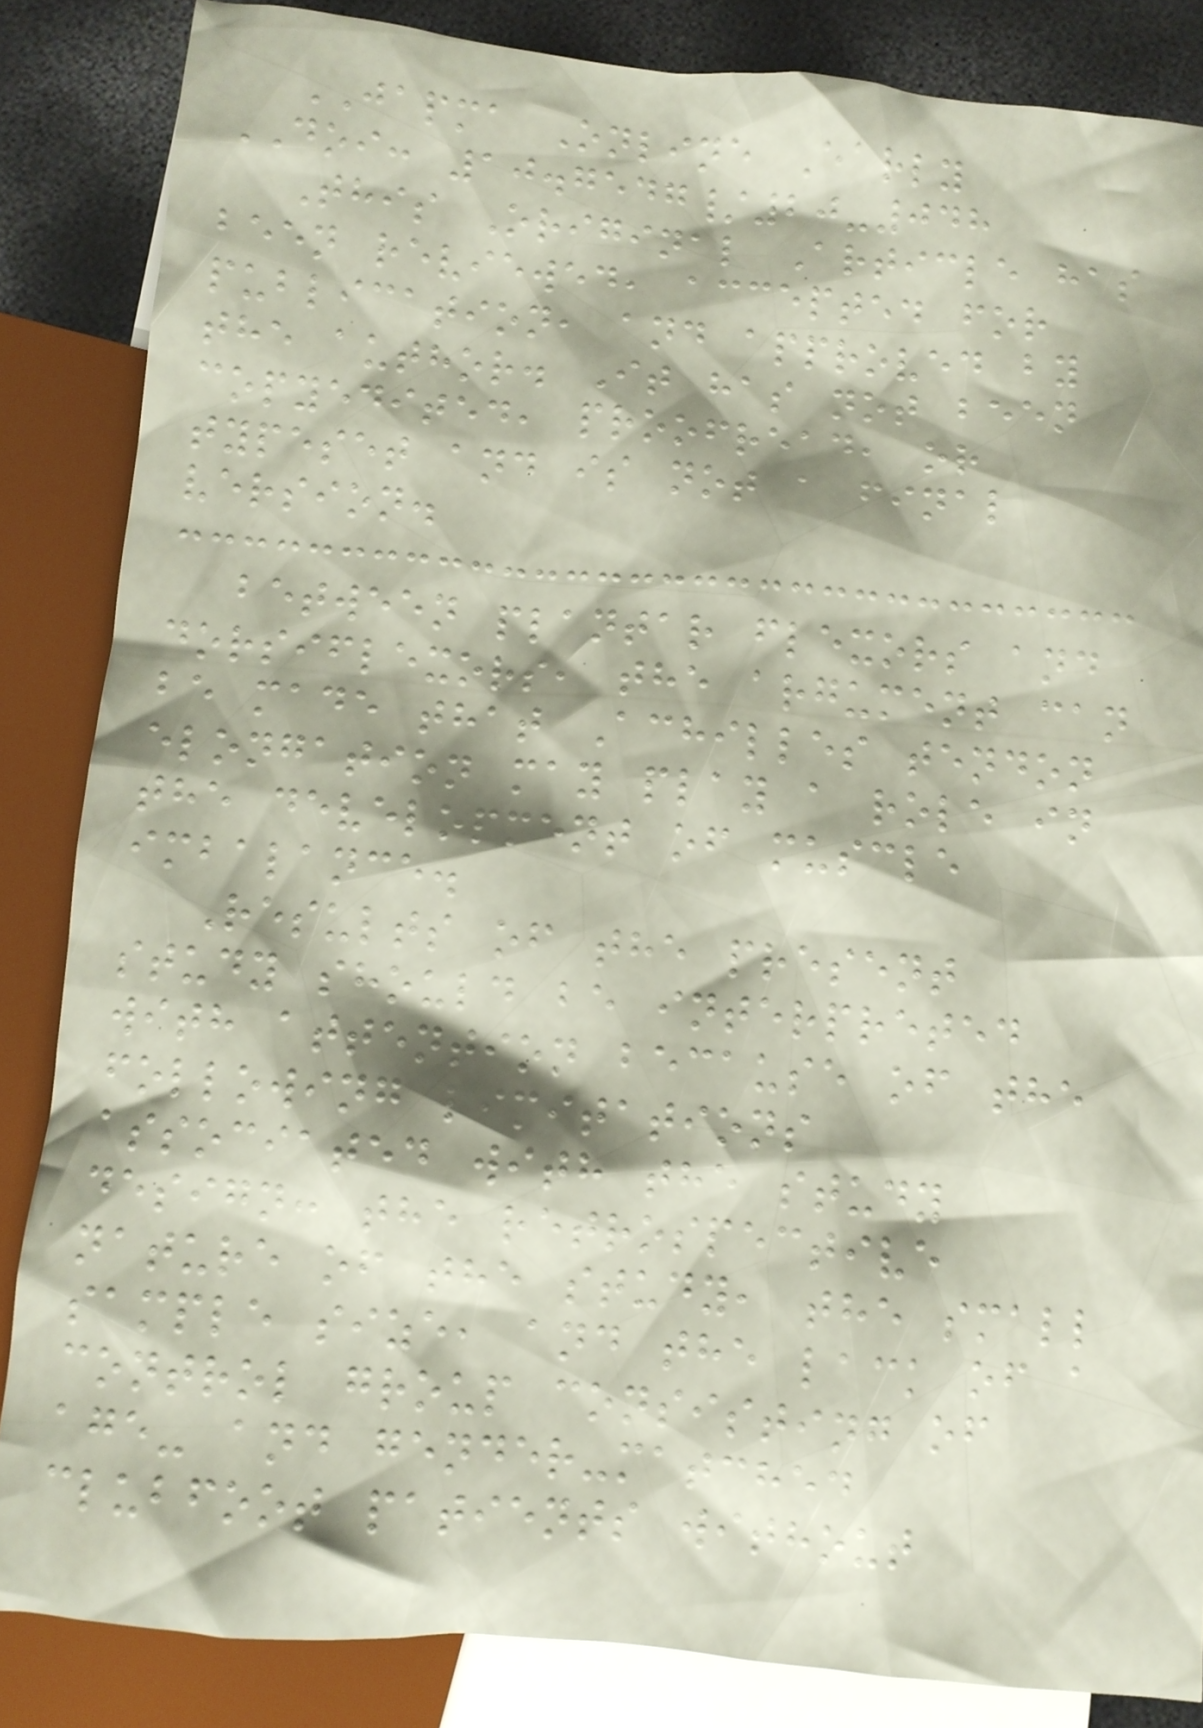JAPMA Online Early
DOI: 10.7547/20-048
This Original Article has
been reviewed, accepted for
publication, and approved by
the author. It has not been
copyedited, proofread, or
typeset and is not a final
version.
between plantar flexors and
dorsiflexors, the argument can
be made that Achilles tendon
elongation may play a role in
the development of muscle
imbalance.
Results of the present
study should be interpreted
with attention because of the
following limitations
associated with the study
design: the retrospective
nature of the study, the small
sample size, and the lack of a
control group consisting of
age- and gender-matched
clubfoot patients without
